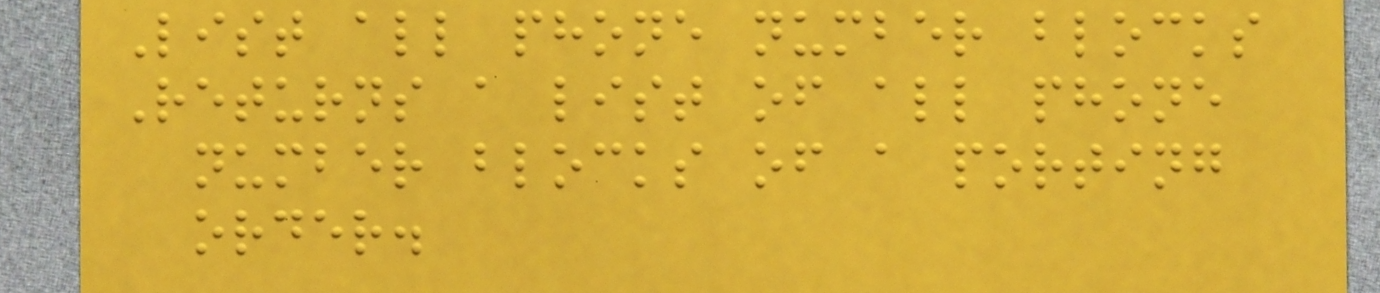List all phone number blocks
Returns a list of all phone
number blocks of a porting
order.
